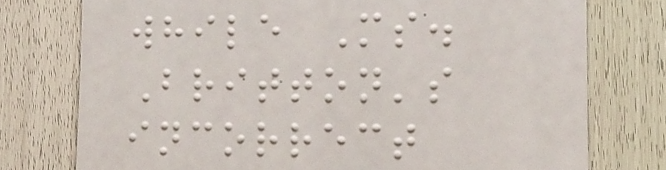while Ms.
Britton's
incorrect
